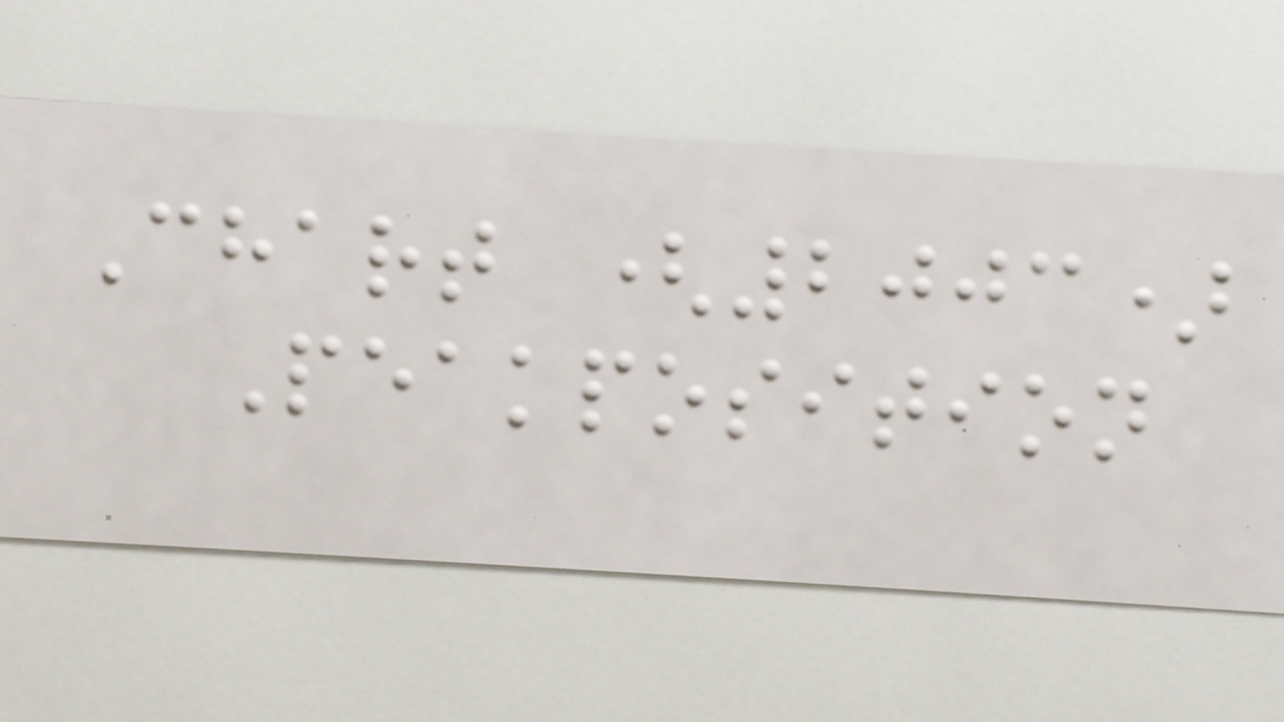Chart (2003)
Peakposition
